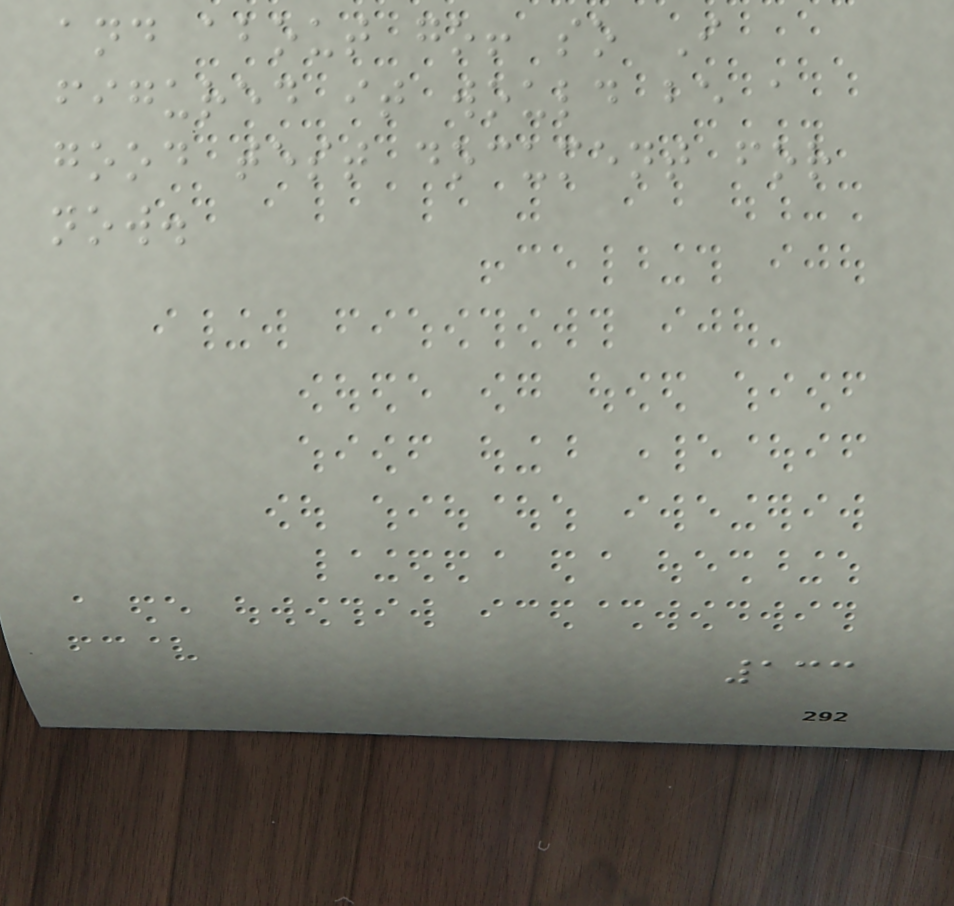and about go! so I
figured it would be a
good test document for
now.
133
